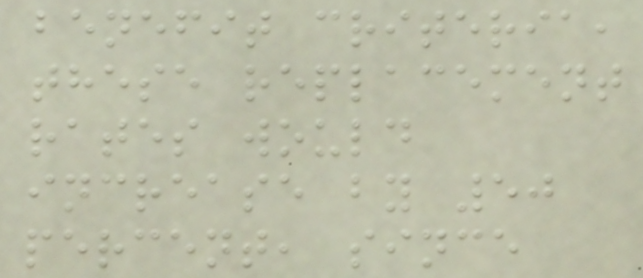benefit criteria,
these replacement
rates would
increase by 50
percent, since
